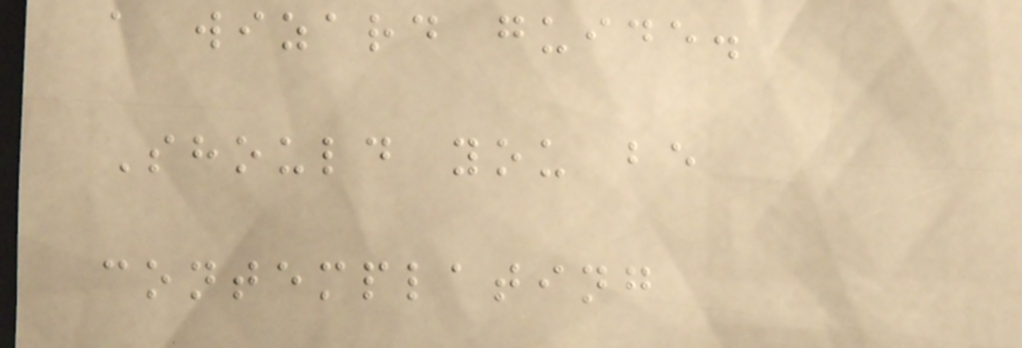a wizard guide.
Should you be
contemplating
